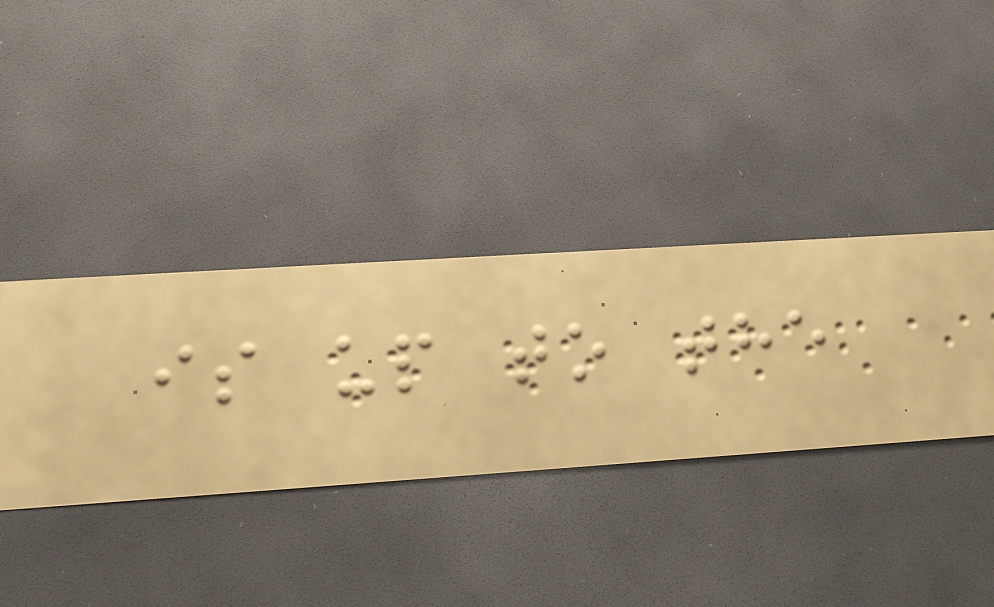is up to the
